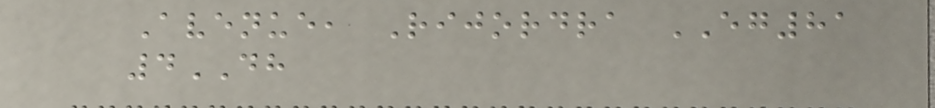Avenue, Rijordra EG81
4DH
